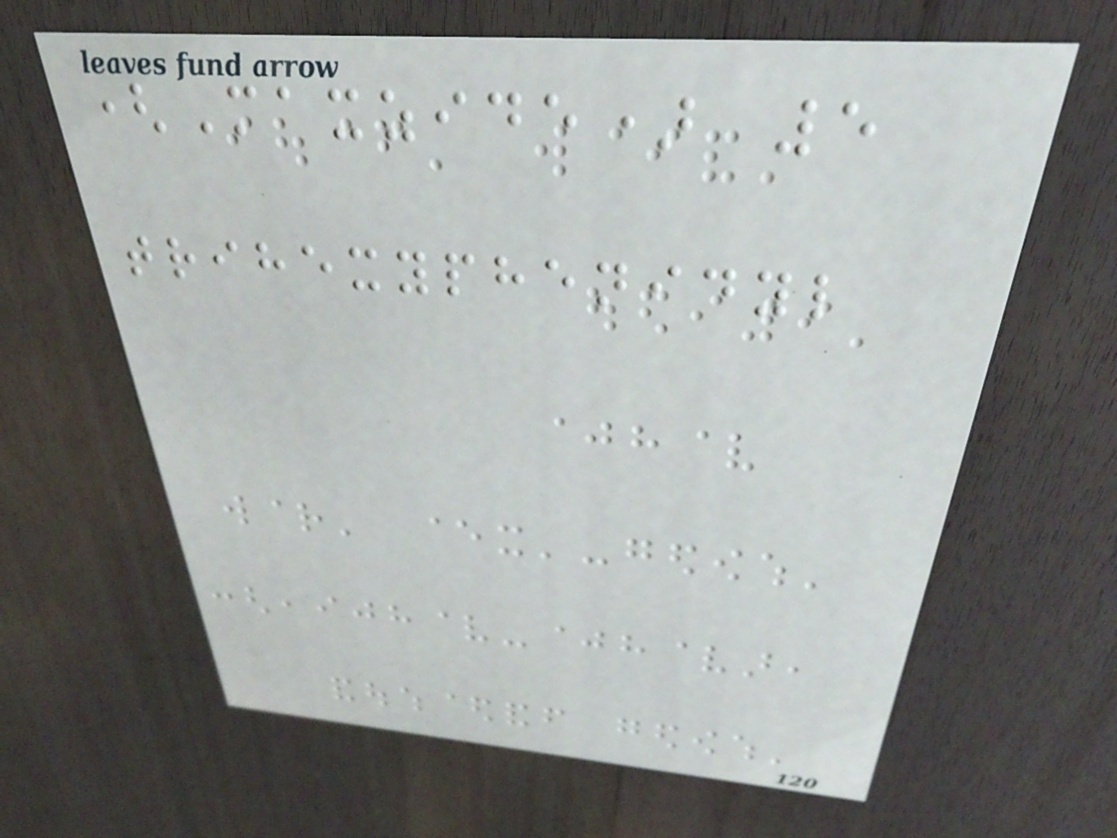(Maxzide) 5
trihexyphenidyl
